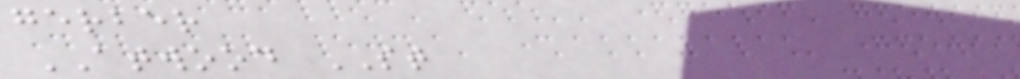gerber
ATWOOD ST
